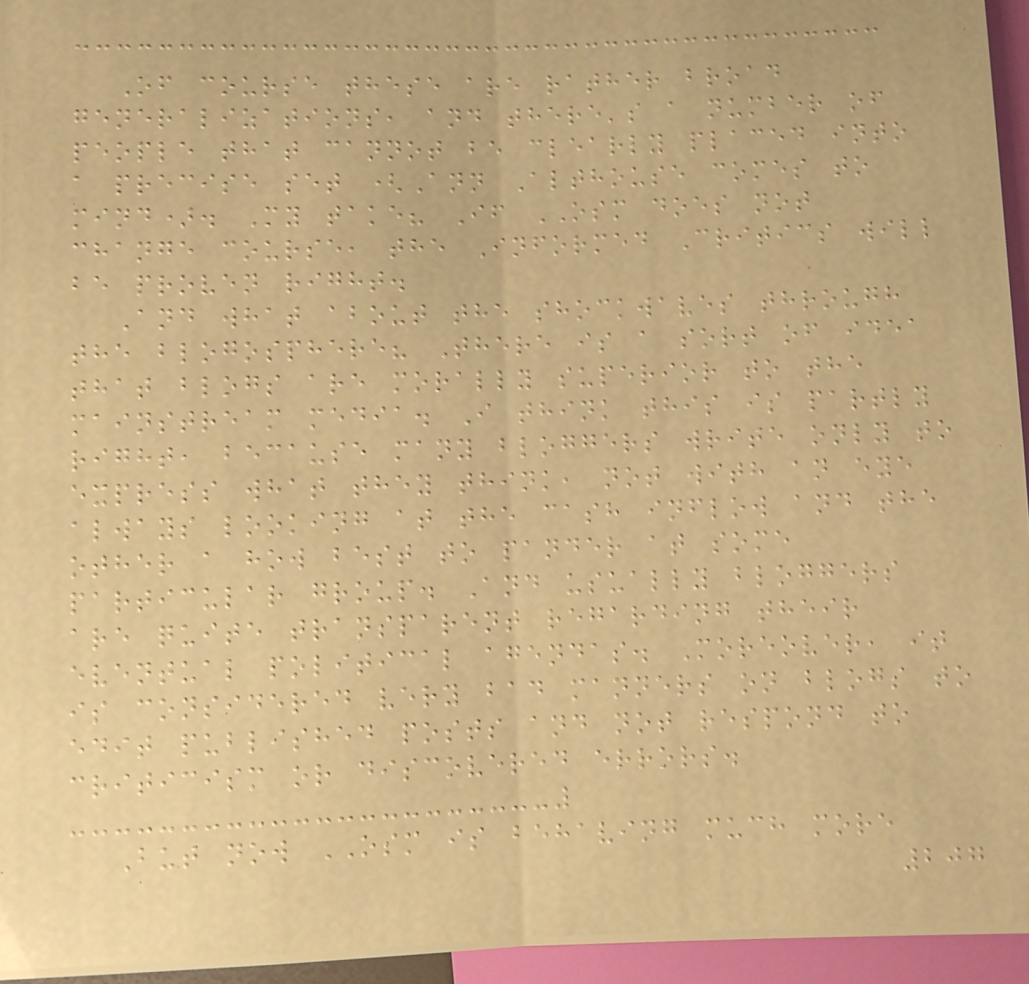Of course these are rather broad
generalizations, and there's a number of
people that cannot be clearly placed into
a precise set (Ann Althouse comes to
mind). My take? If OSM does not
change course, the Informed Critics will
be proven right.
And what about the shockwaves through
the blogosphere? There is a sort of idea
that blogs are morally superior to the
mainstream media. I think this is partly
right, because many bloggers write only to
express what they think, not with an eye
always looking at the cash inflow and the
other a how best to pander at some
particular group. And usually bloggers
are quite transparent regarding their
eventual political agendas. Moreover, it
is considered very bad manners on blogs to
edit published posts and not respond to
criticism or discovered errors.
But now OSM is behaving much more
207
